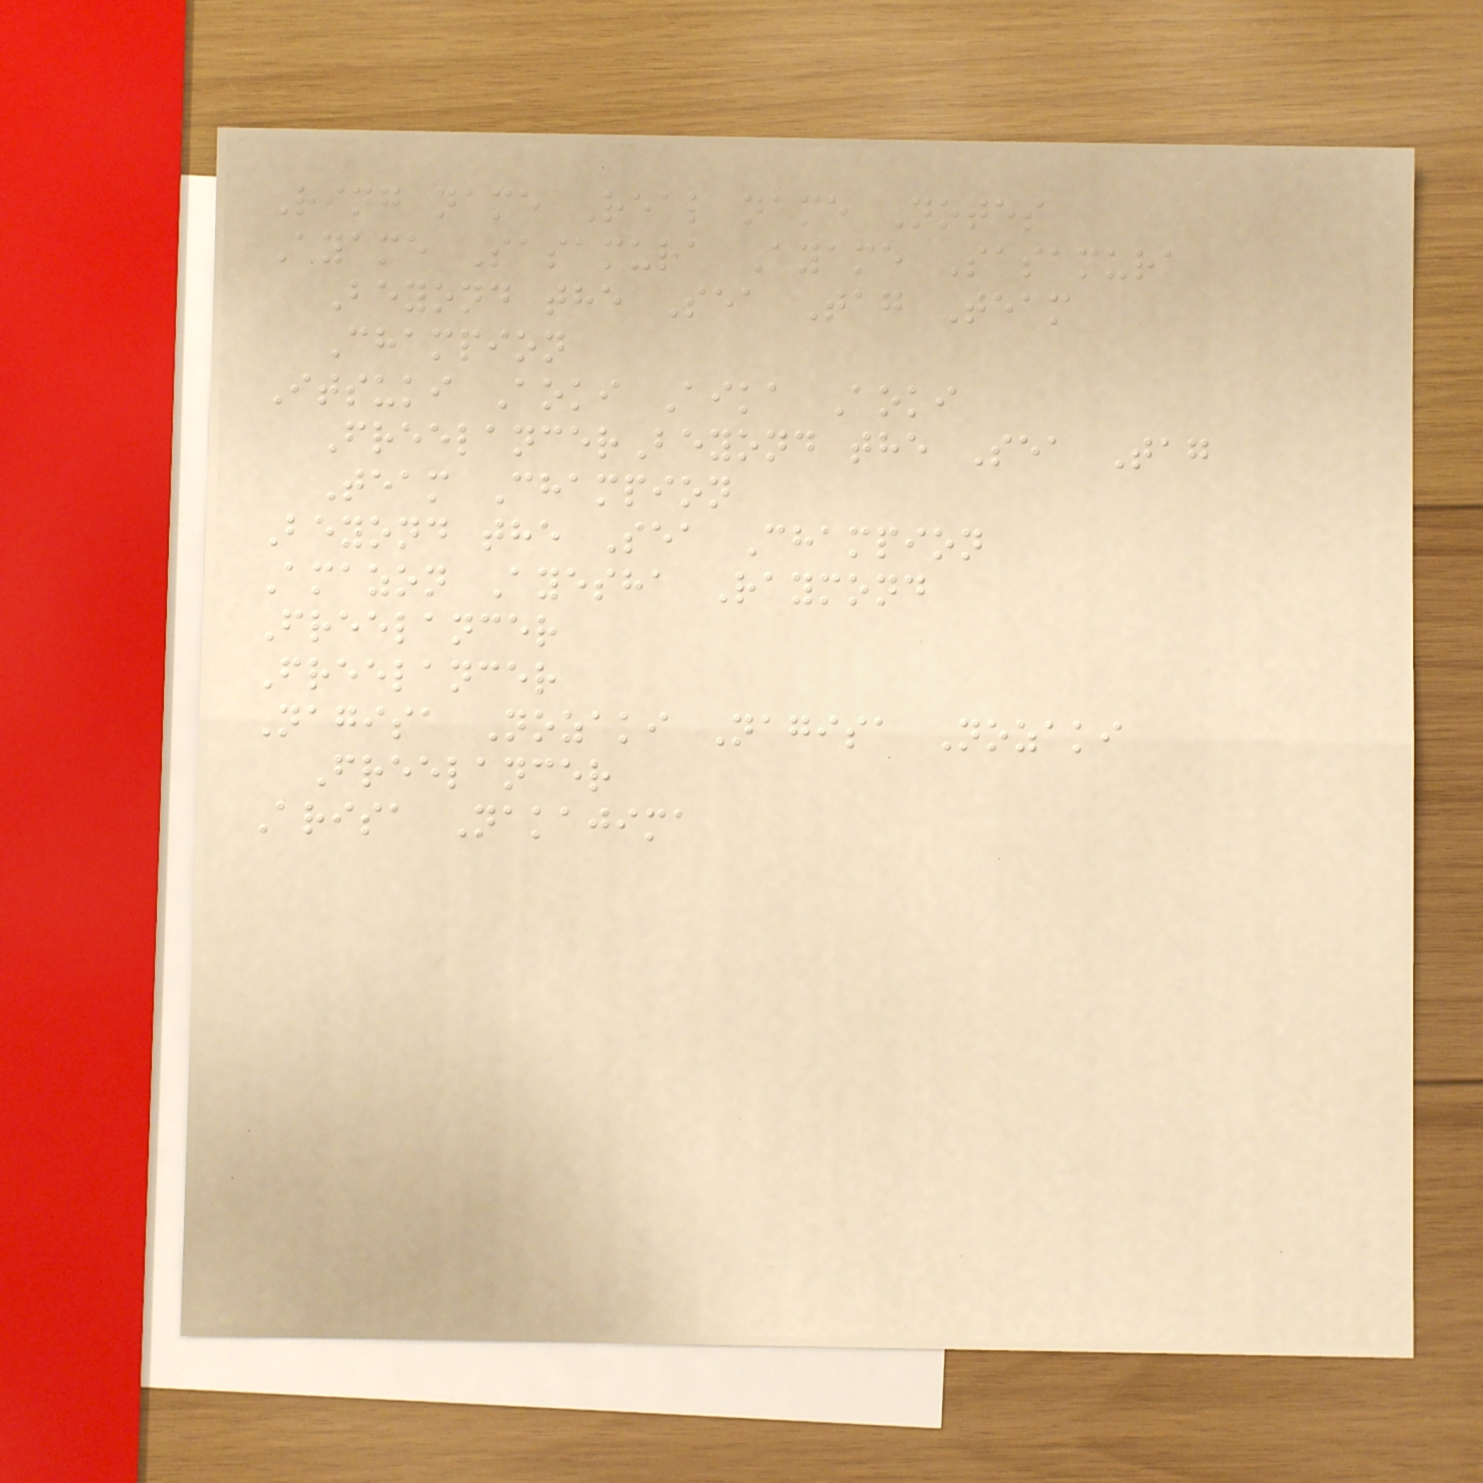Ring name Real name Notes
Ayame Sasamura Ayame Sasamura
Beyond the Sea Tag Team
Champion
Itsuki Aoki Aika Aoki
FreelancerBeyond the Sea Tag
Team Champion
Beyond the Sea Champion
Amazon Ayesha Raymond
Freelancer
Freelancer
Nagisa Nozaki Nagisa Nozaki
Freelancer
Arisa Nakajima
